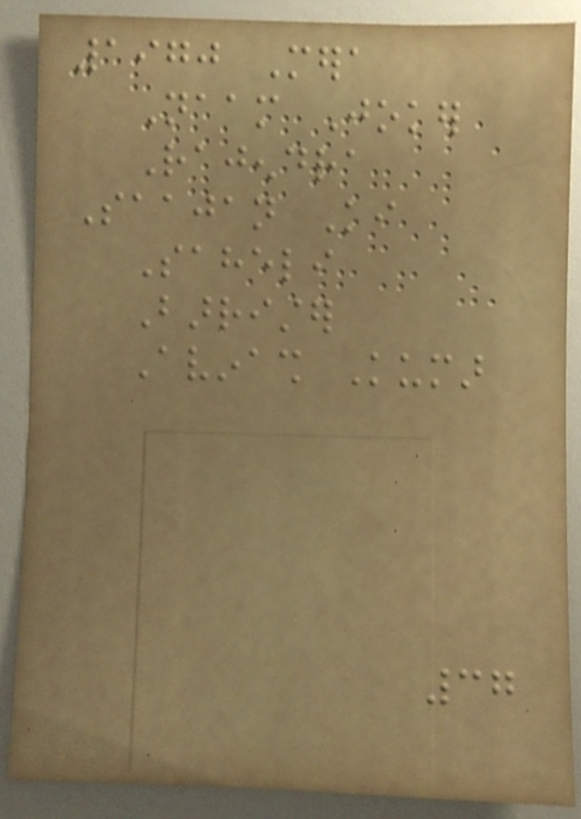1970 Mera
Naam Joker
Rajendra
Saajan Ki
Saheli
Barrister
Avinash Kumar
37
